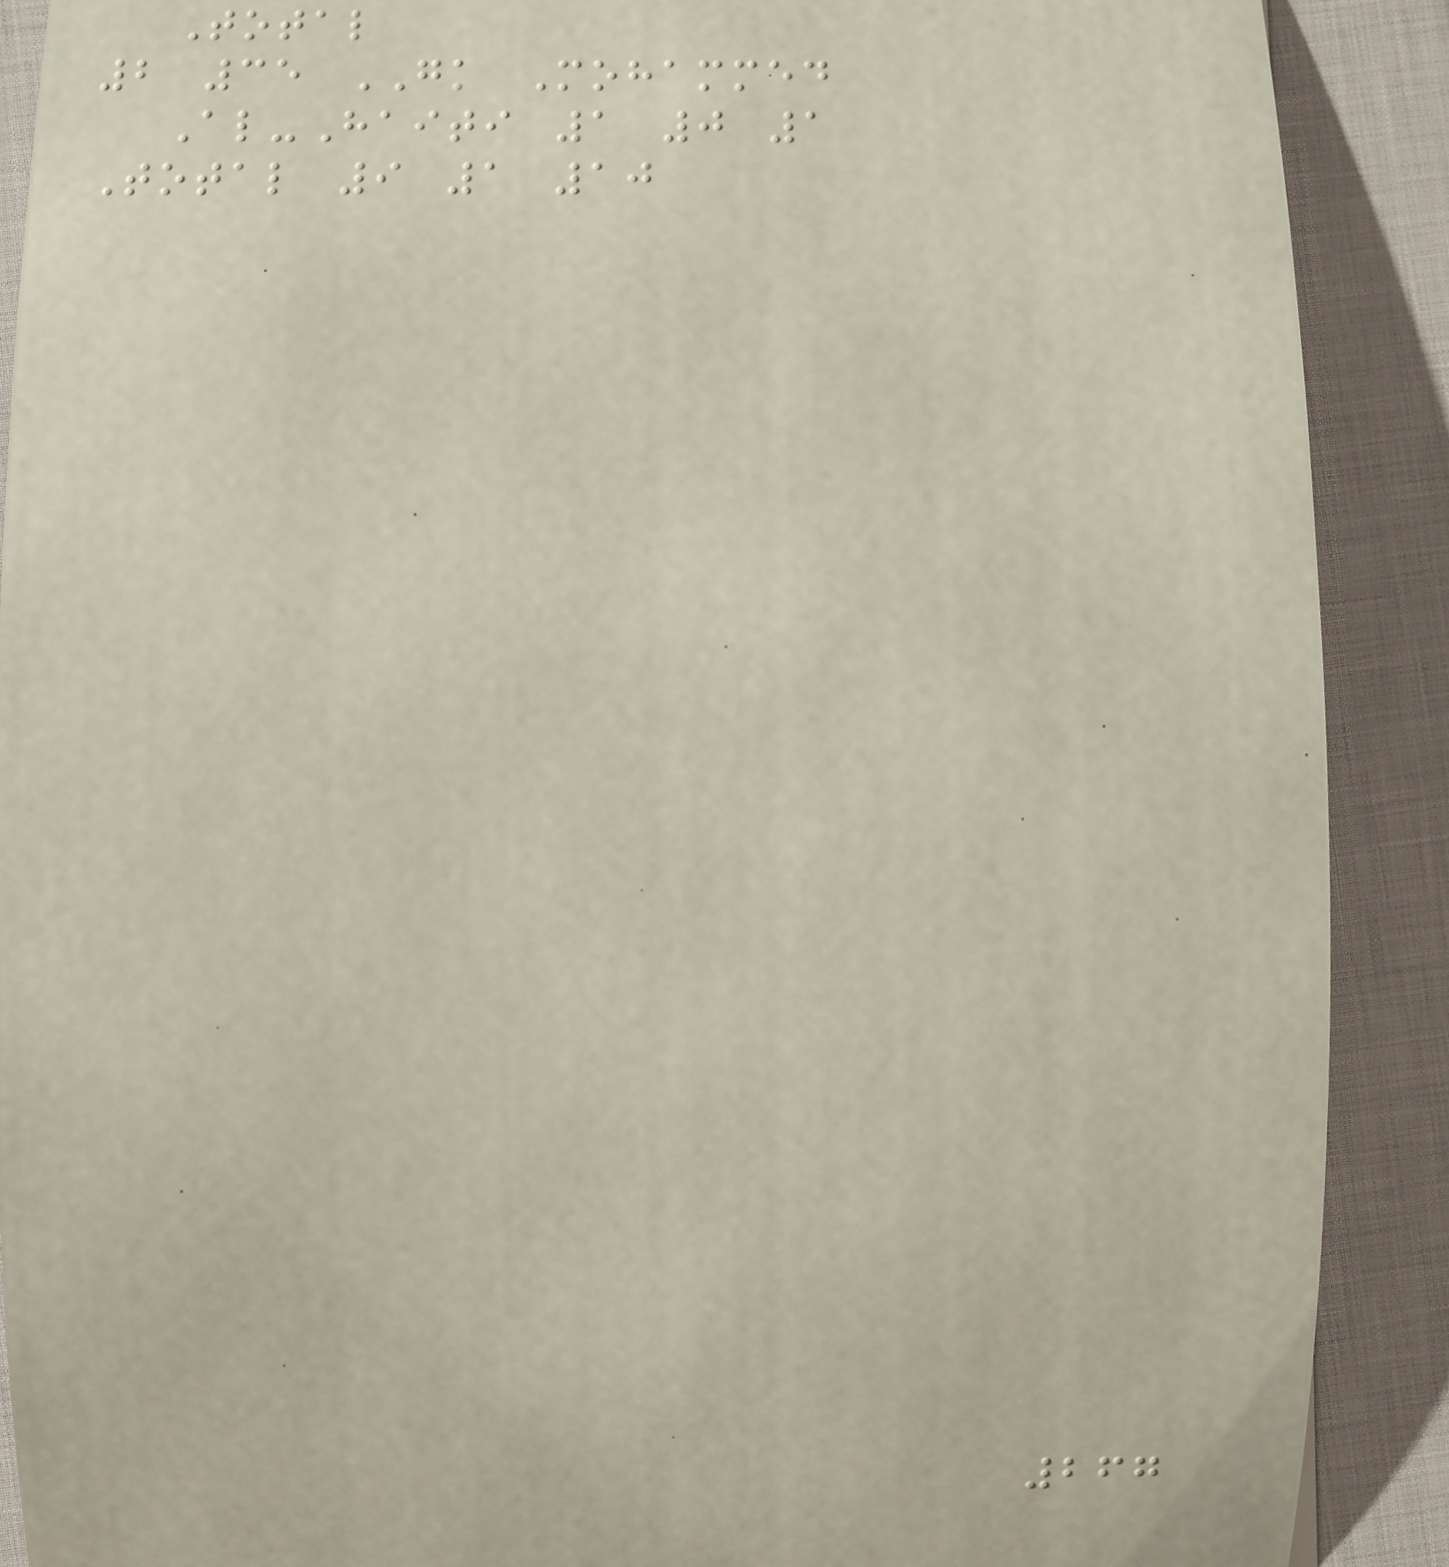Total
2 35 GK Mohammed
Al-Haiti 1 0 1
Total 9 1 10
267
